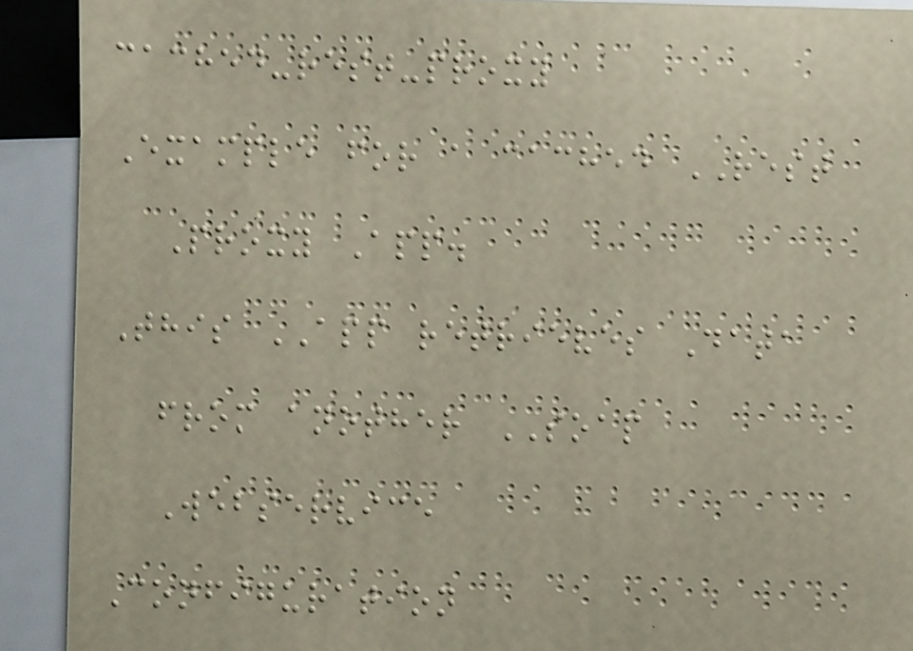cached-rest-proxy
Example for a cached REST
Proxy App.
This APP retrieves Data
from another SOAP
Webservice
Configuration
